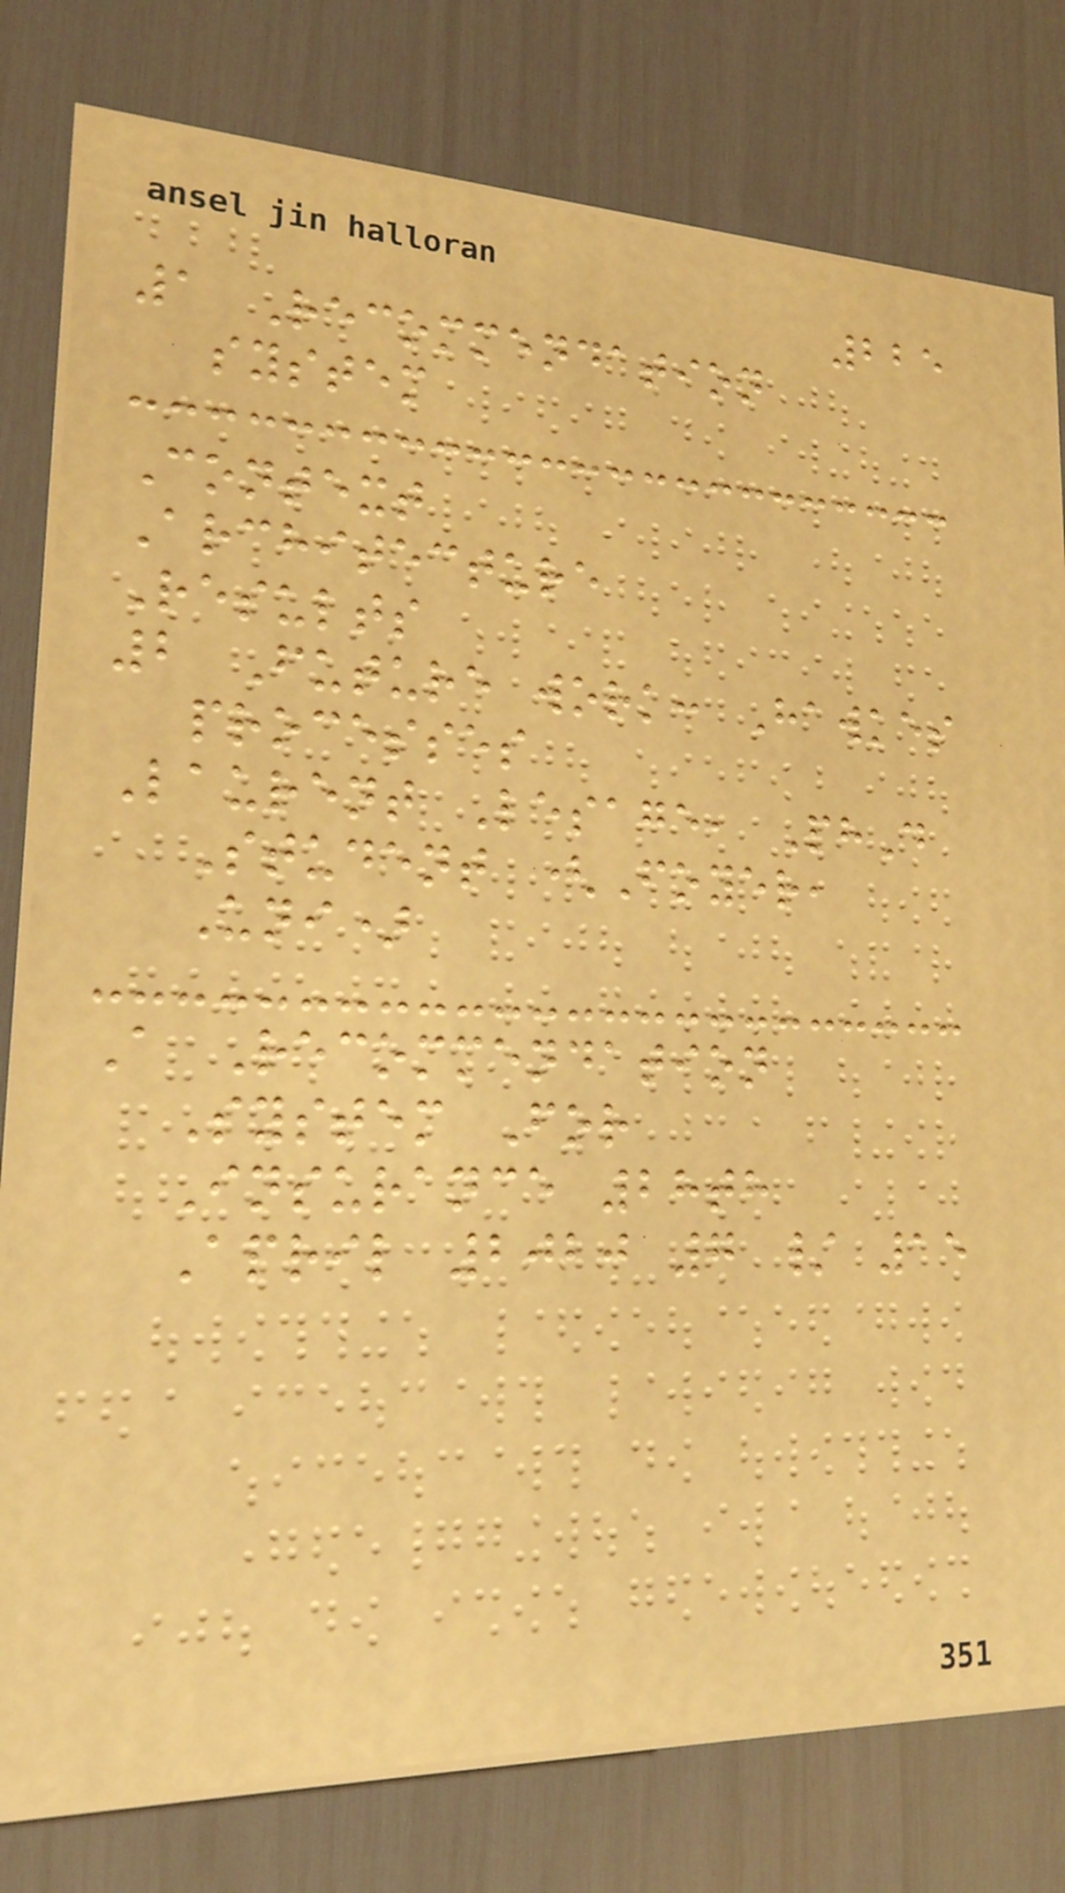225
1 Recommendation
system
Context
Architecture
Results
2 Future work: Hawkes
processes
Laurent Lesage, PhD
Student (Foyer,
Uni)
A Recommendation
System For
Insurance 28th
April 2020 7 / 15
